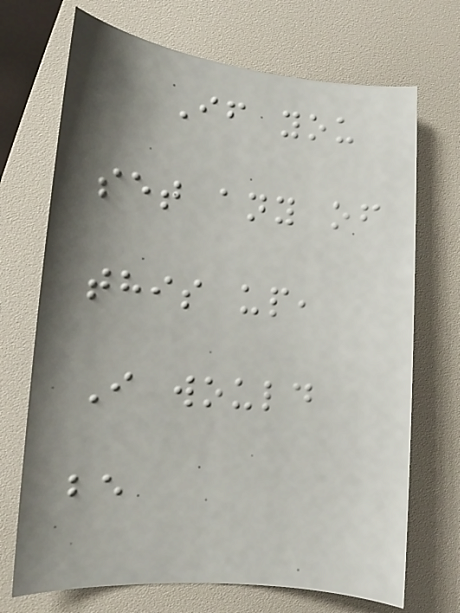If you
set any of
this up,
I would
be
